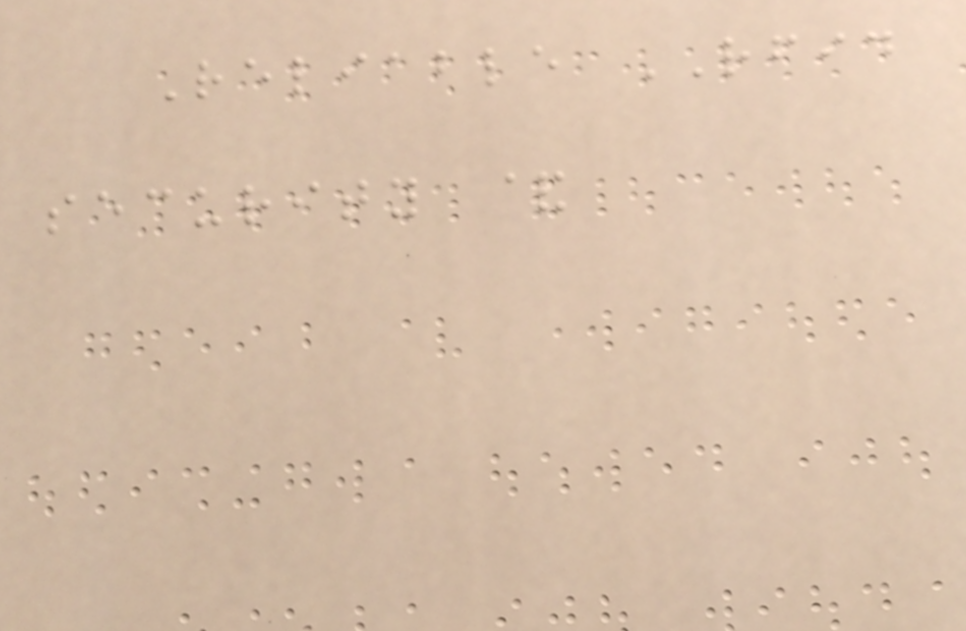Reliable RFID
security &
